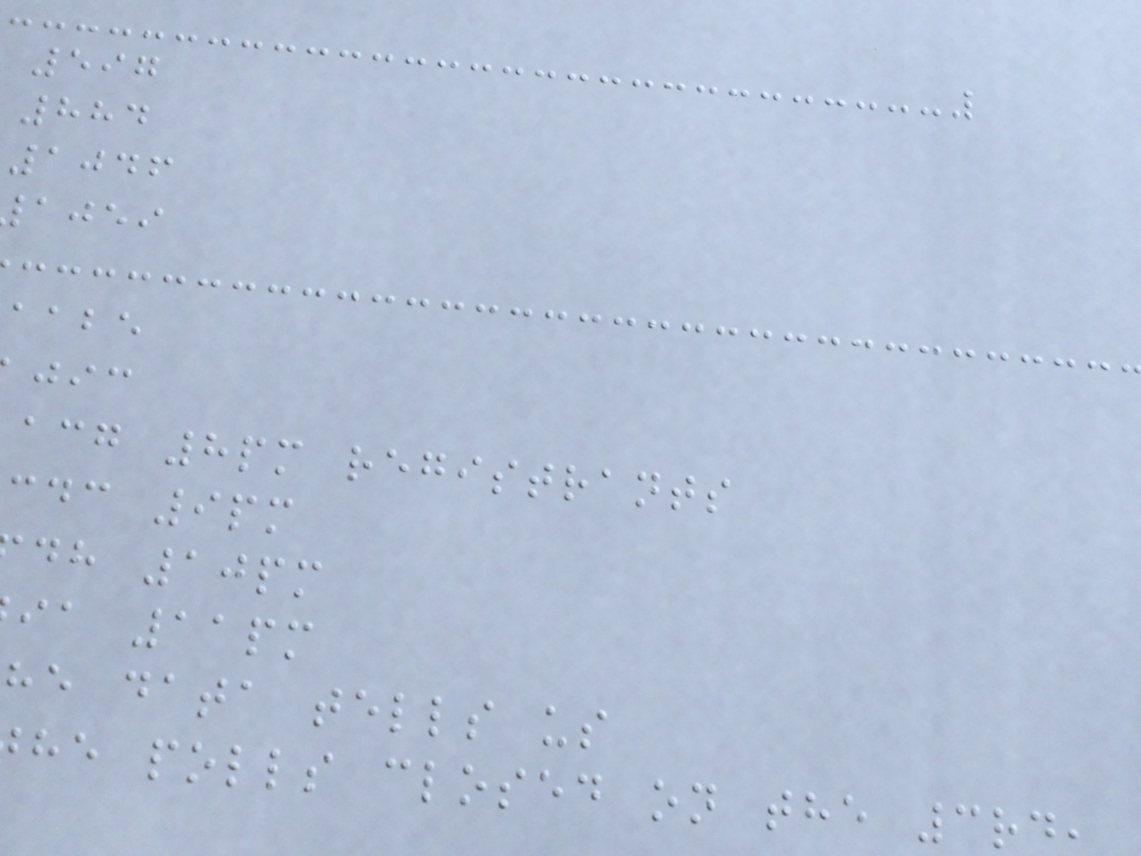597
884
1046
ajei
aabe
acg 8pm registrants
cdc 9pm
dh 10pm
ia 11pm
he data tells us
he polls closed on the 3rd
